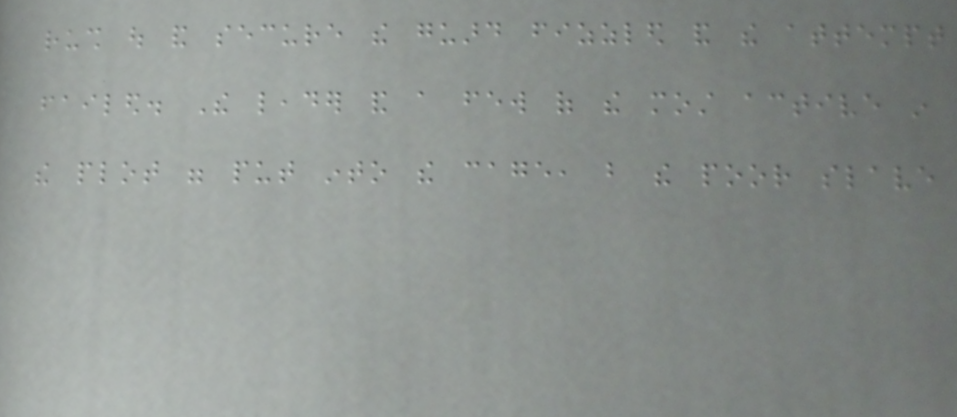rush out and secure the guard fizzled and the attempt
failed. The leader and a few of the most active in
the plot were put into the cage, but the poor slave
